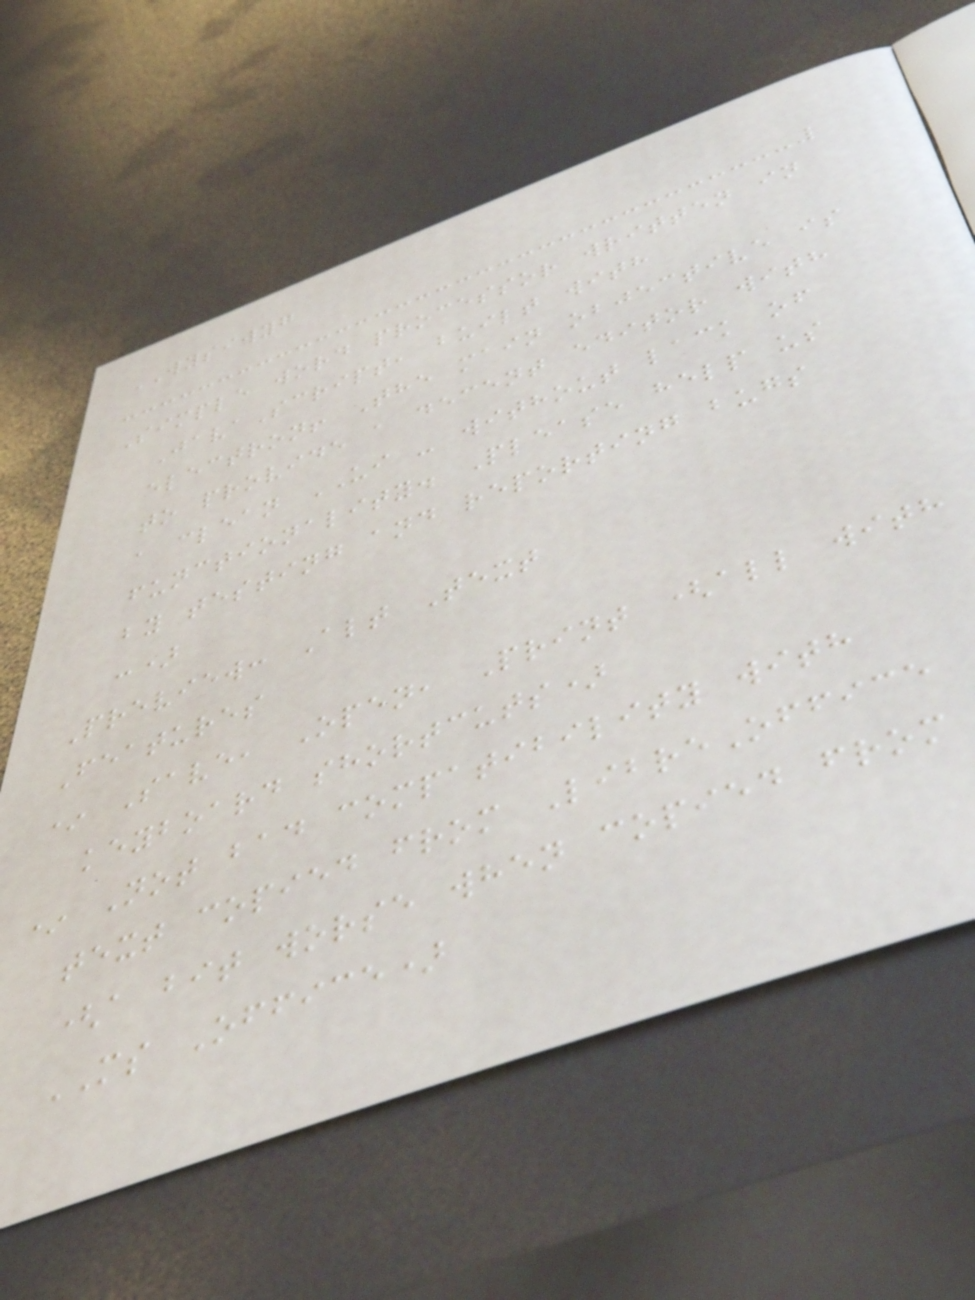WYSIWYG
Simple word processor written in
JavaScript, built with
electron! The main objective is
to provide a decent editor with
a clean UI - without lack of
functionality. Please help us
by testing and reporting bugs
:)
Preview: Alt Text
Features
* Save, Open, Print (all with
keyboard shortcuts)
* Not bad compatibility with
text copied from LibreOffice
(a bit worse when copied from
MS Office)
